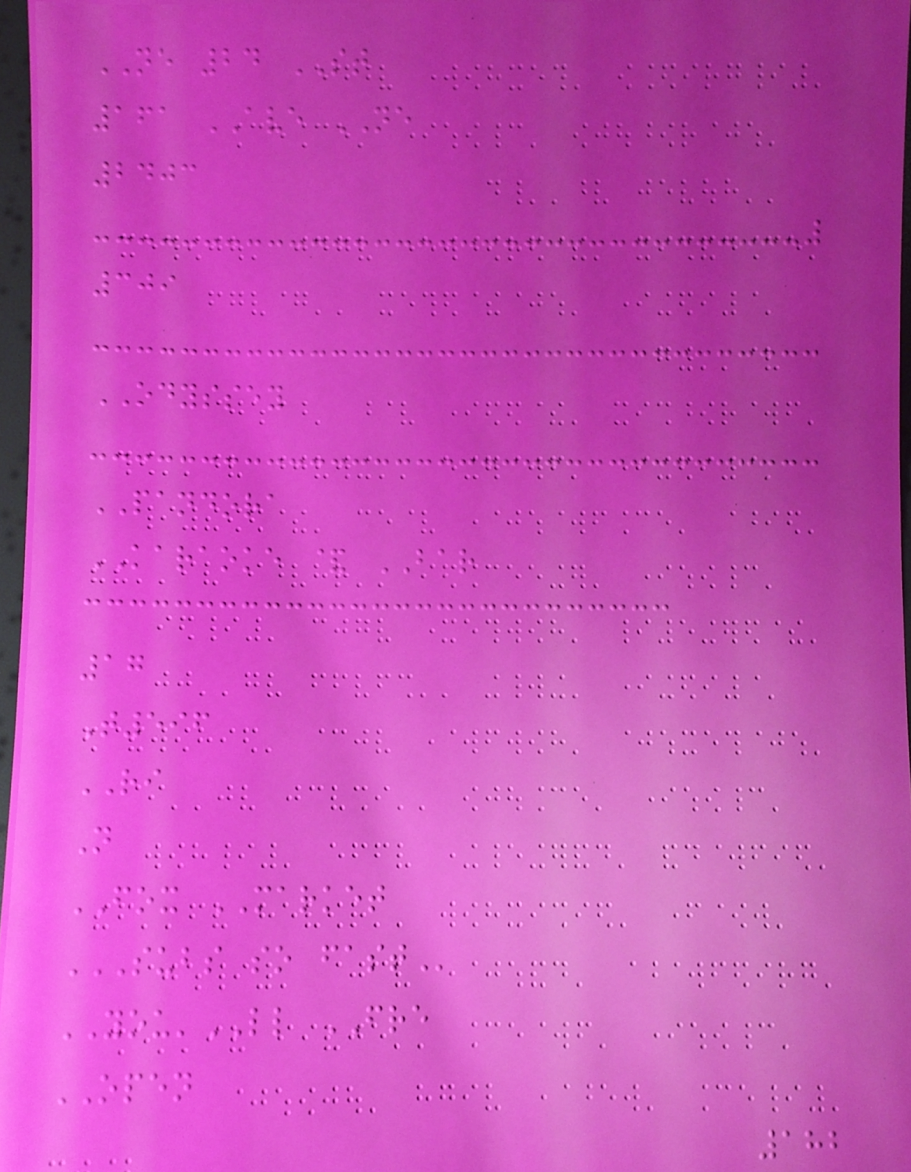NE 24 ST
161 AVE NE
2403
309
ODYSSEY
PANDORA
KARAOKE & BAR
17
T596
RI
N
FOX MARKET
SUBS SO FAST
YOU'LL FRE
OPEN
182
